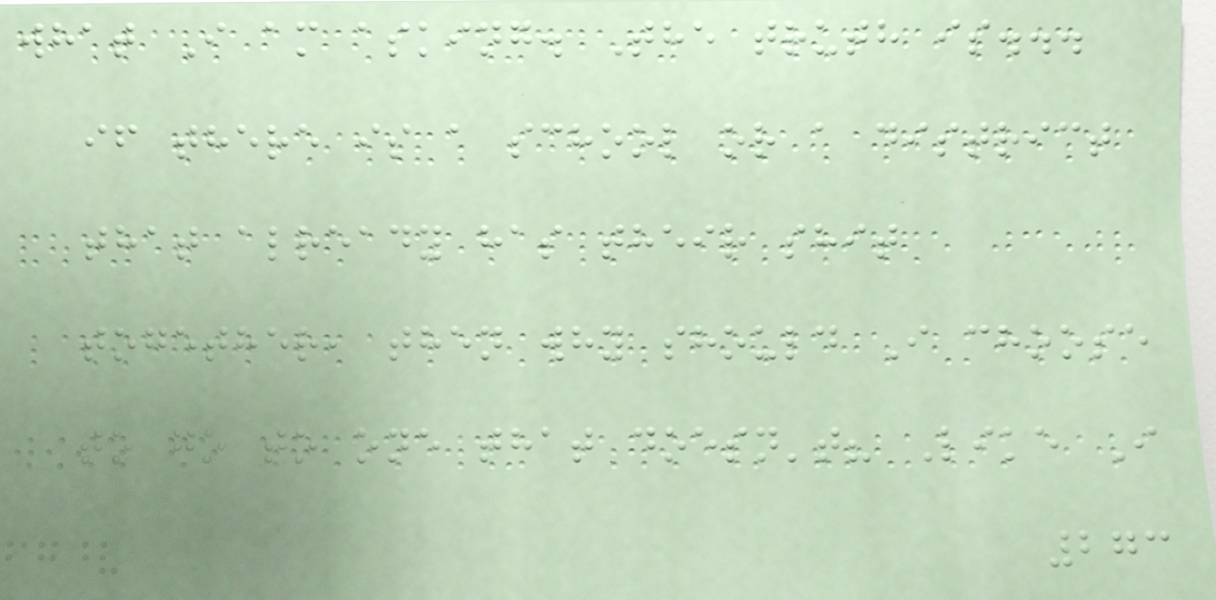what I am asking. The truth is...
if there is a school or a district
that already has their shit
together, then why should I choose
to go to one that doesn't? Like I
273
